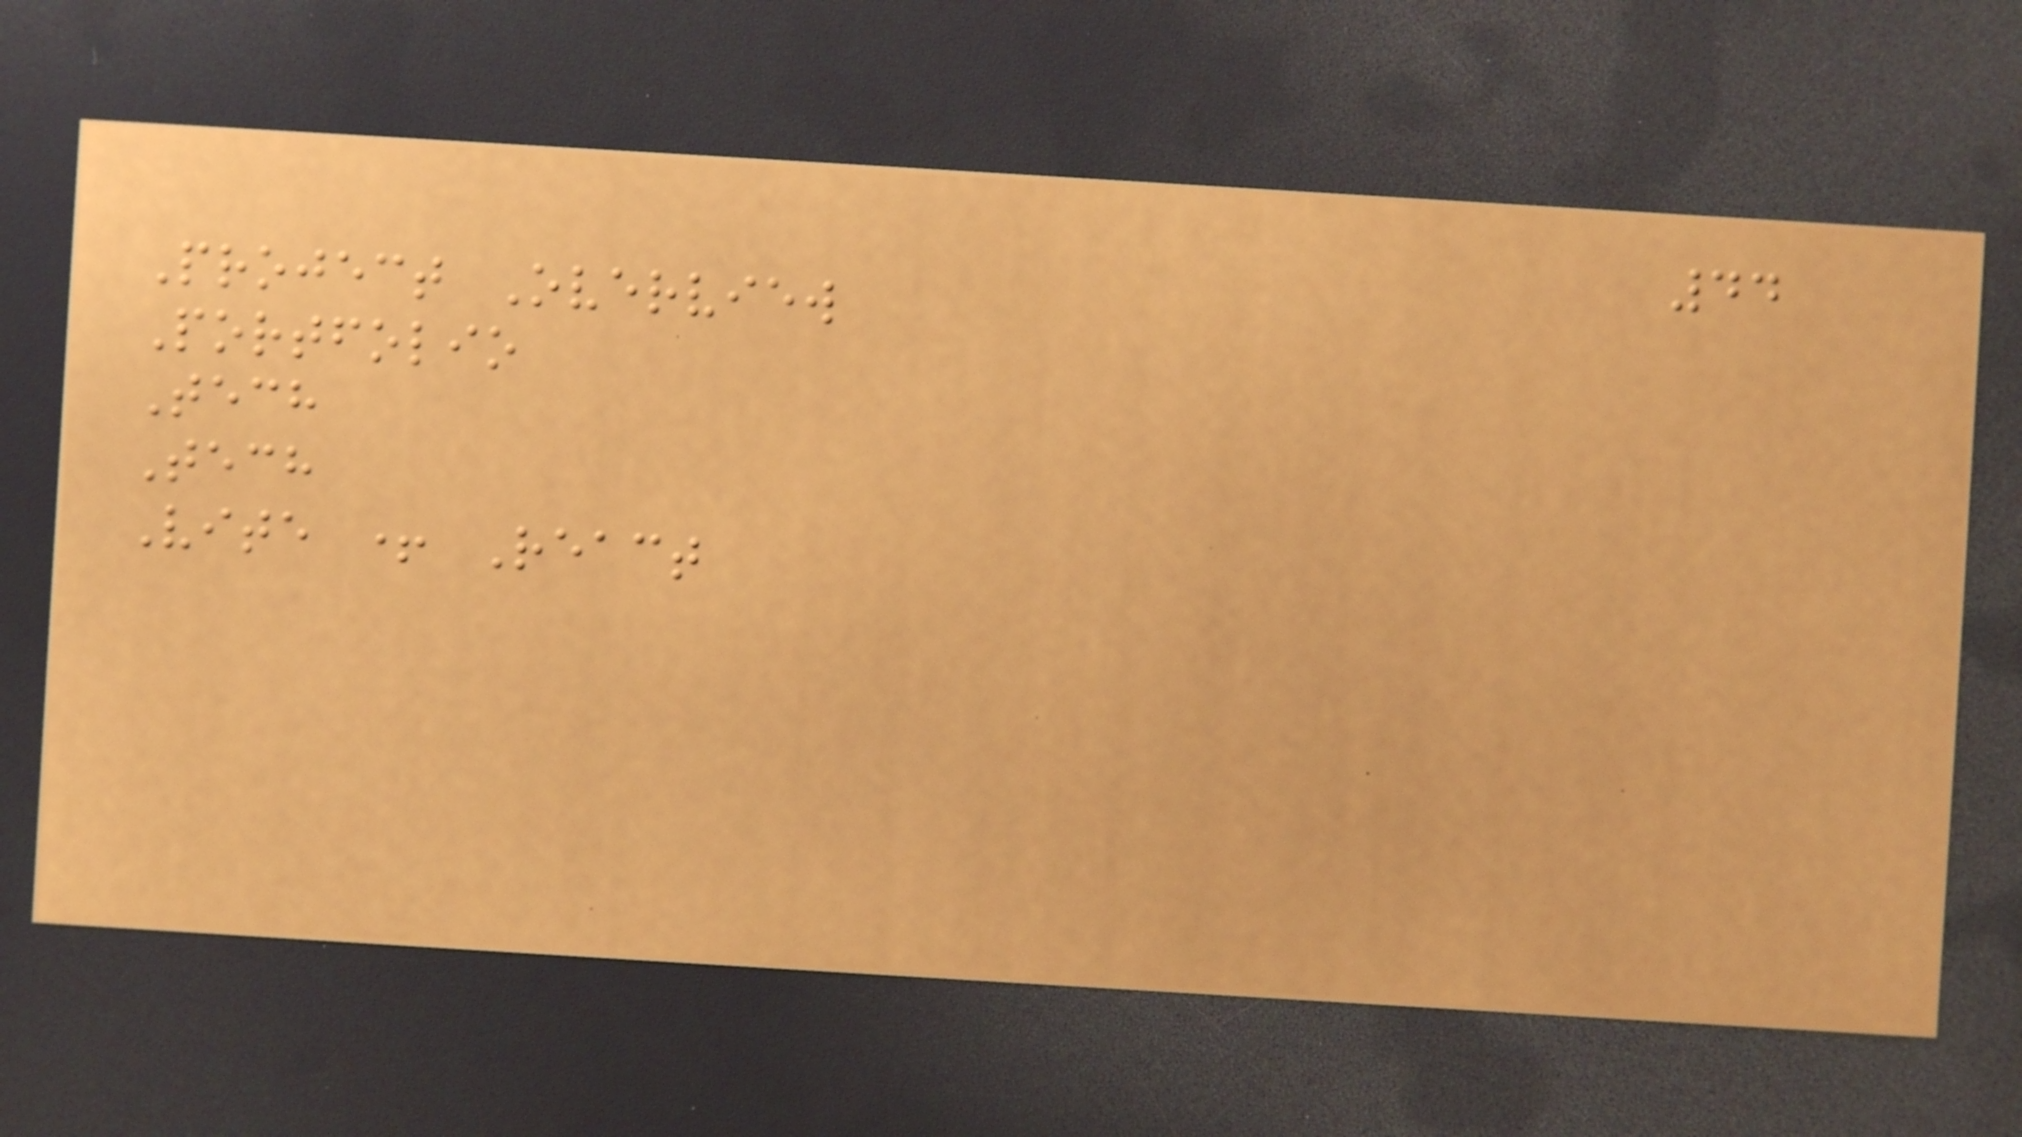44
Project Overview
Portfolio
Tech
Tech
Vite + React
